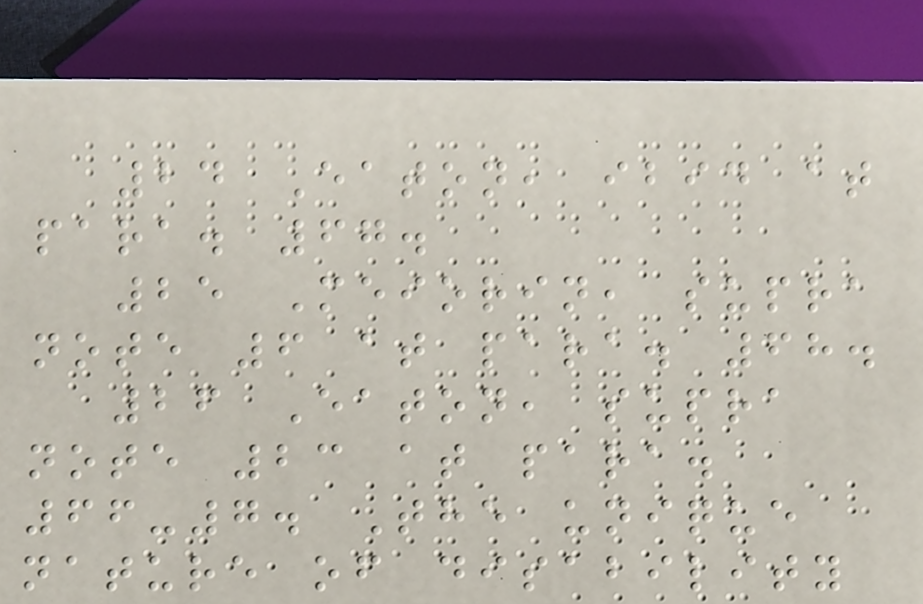24 Eaton, ibid at
para. 67.
25 Meiorin, supra
note 6 at para. 68.
26 Eaton, supra
note 23 at para.
66-7. The unique
nature of disability
